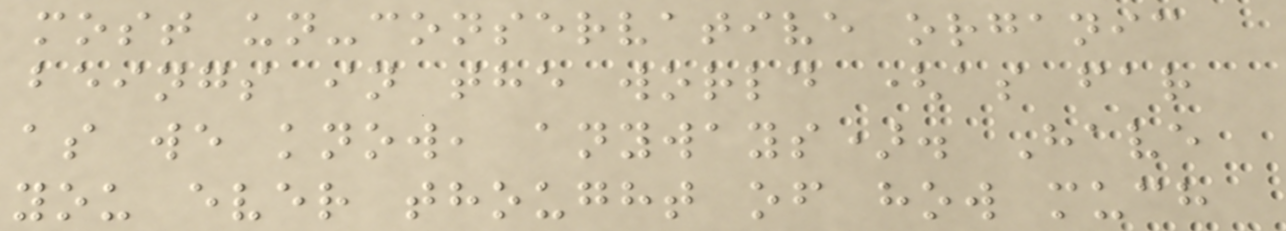most un-conservative organic
beings in the world (as far
as we know, anyways). Have
you ever thought of how much
